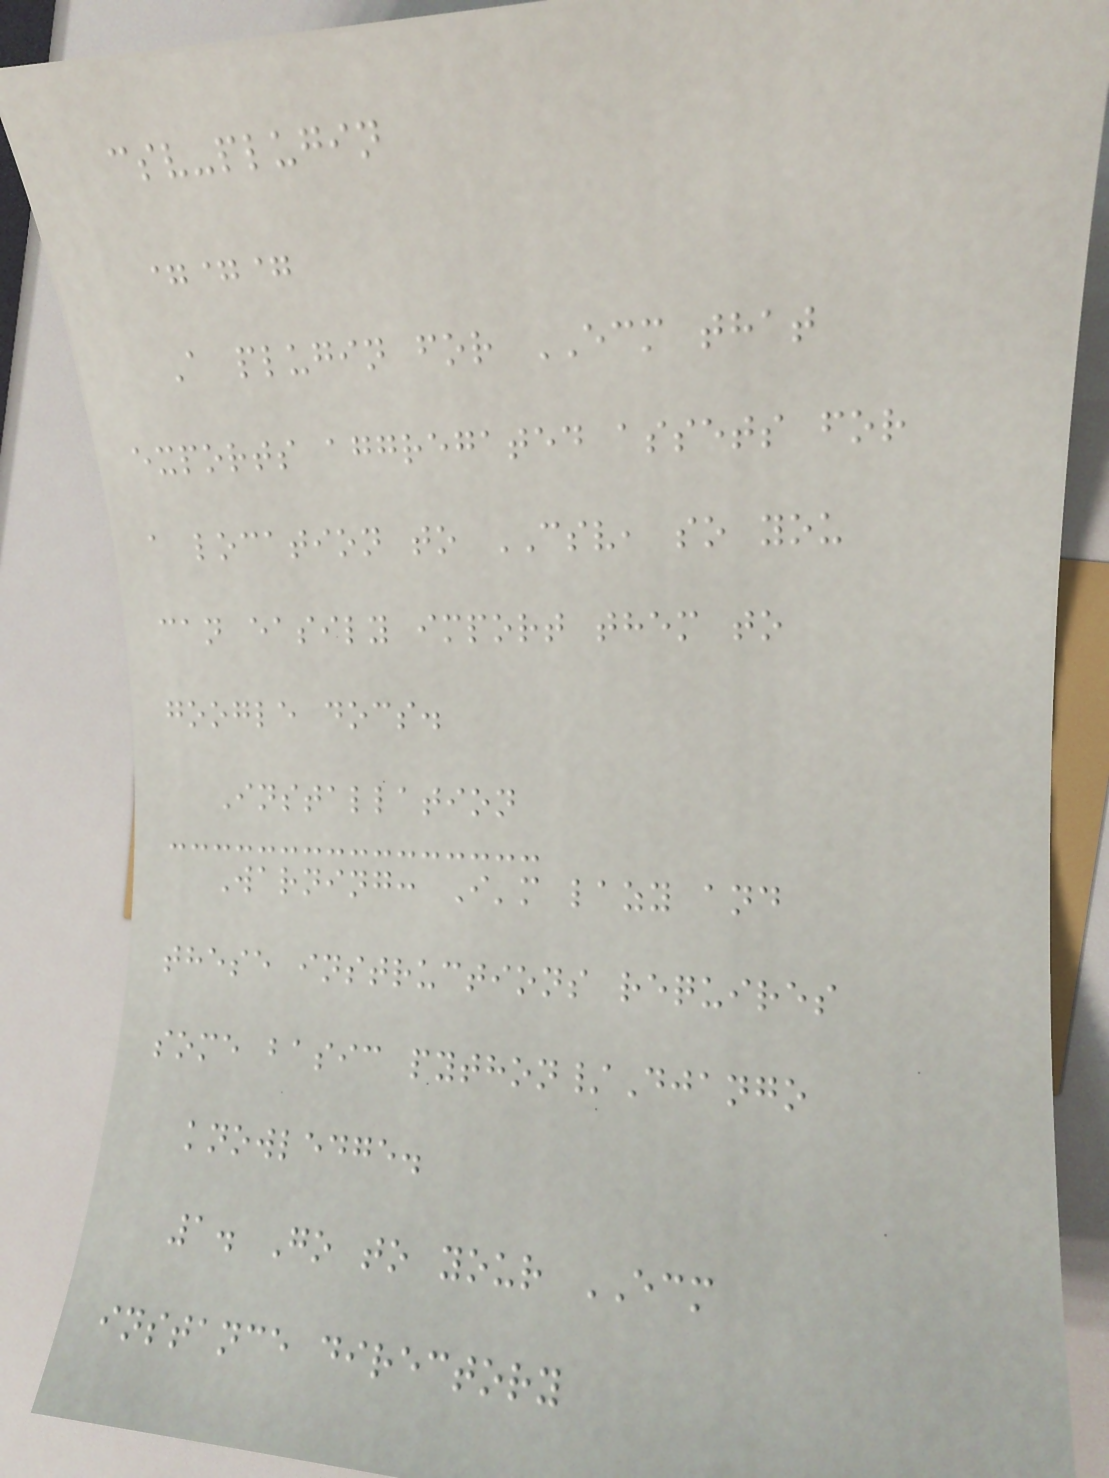csv-plugin
===
A plugin for ECM that
exports aggregated assets for
a location to CSV, so you
can easily import them to
google docs.
Installation
Warning: I'm lazy and
these instructions requires
some basic python/Django
knowledge.
1. Go to your ECM
instance directory
